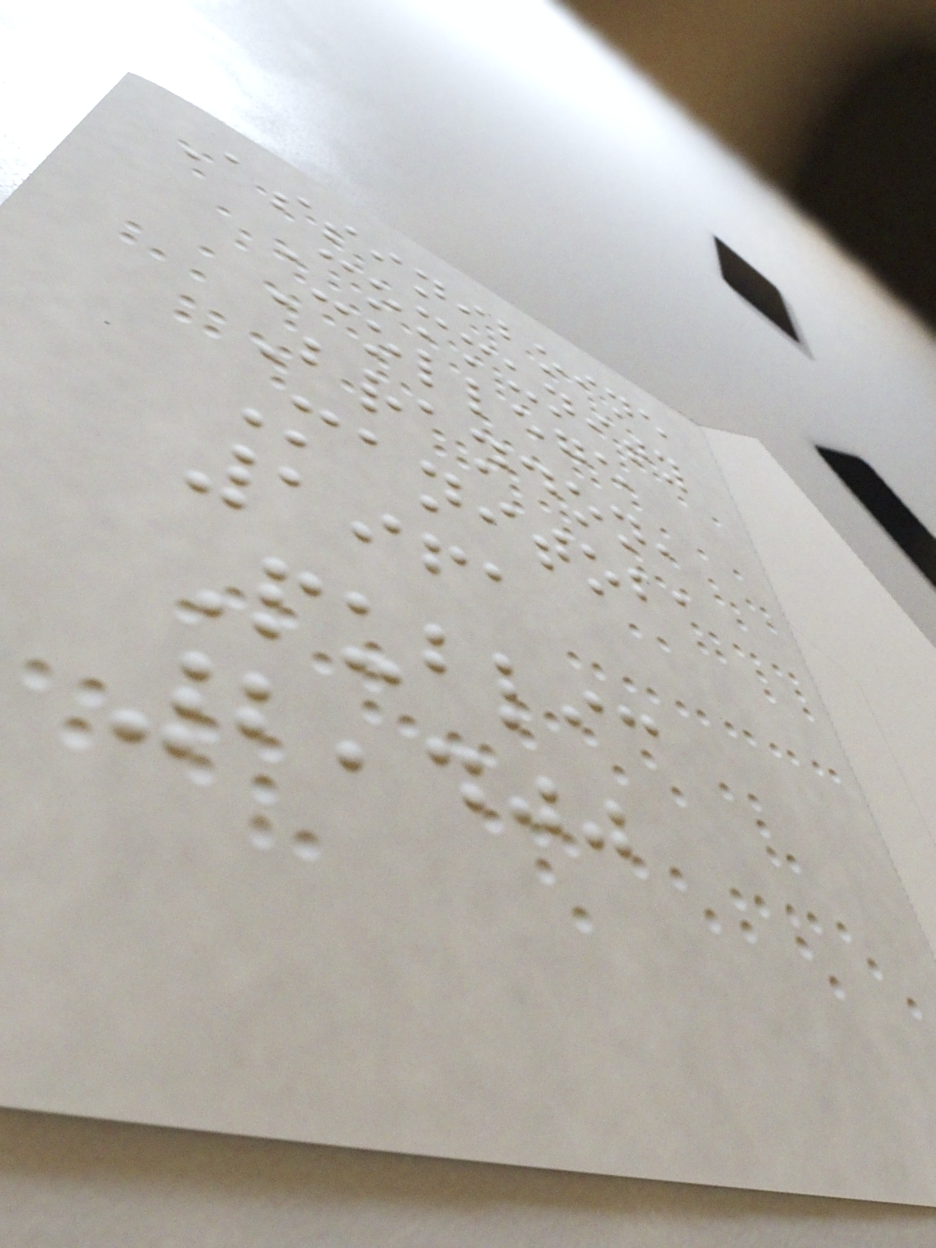Assiniboine
Community
College
Brandon,
Manitoba
1961
Public
2,400
